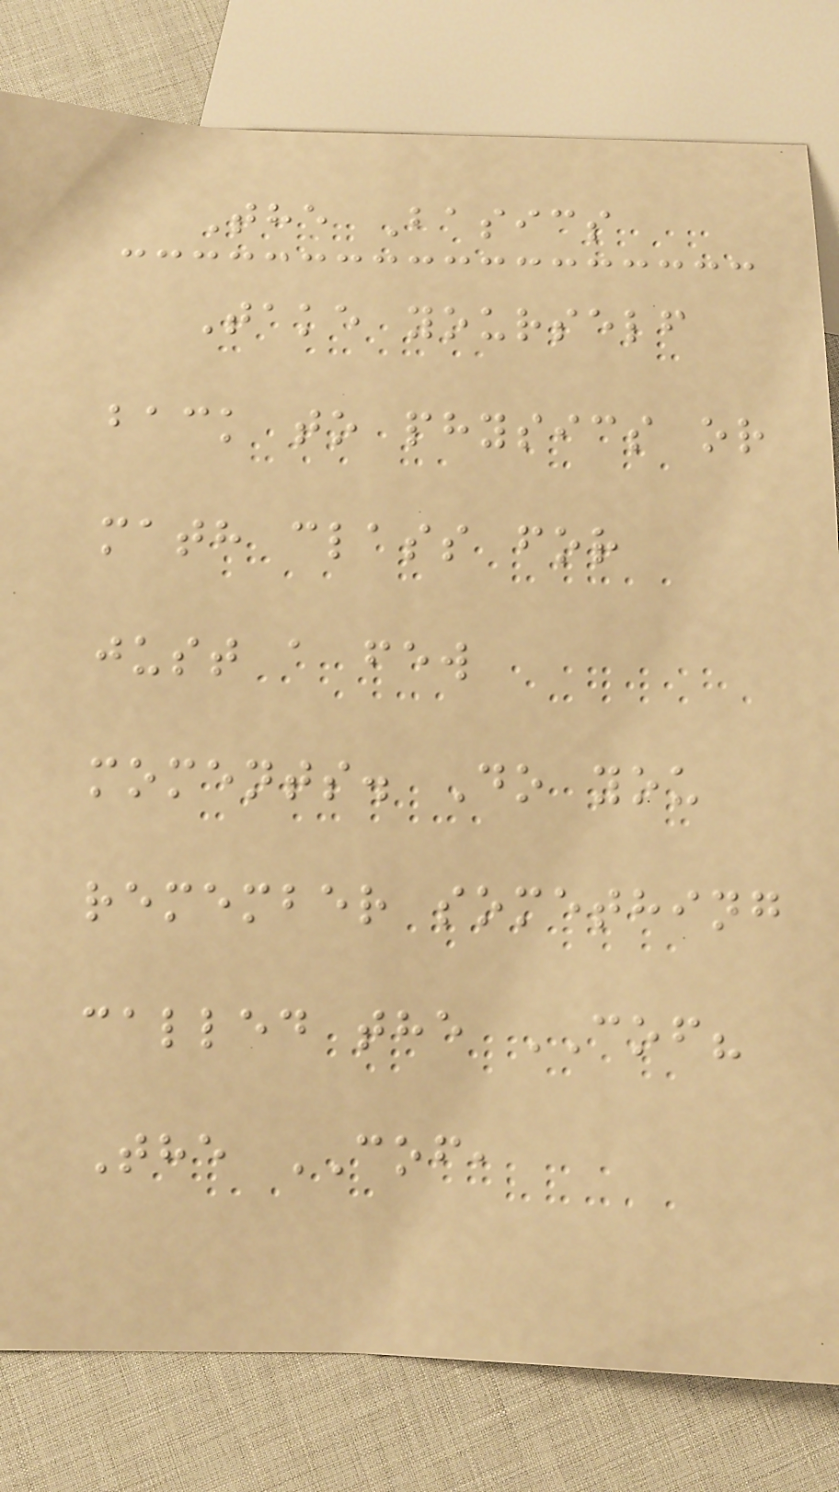The Basics
Take yourself
back to physics or
math class for
just a few
moments. Do you
remember something
called the COF?
The COF,
